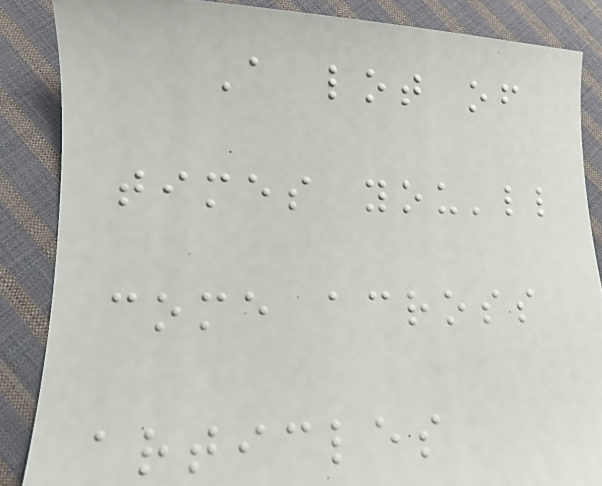A lot of
times you'll
come across
articles
